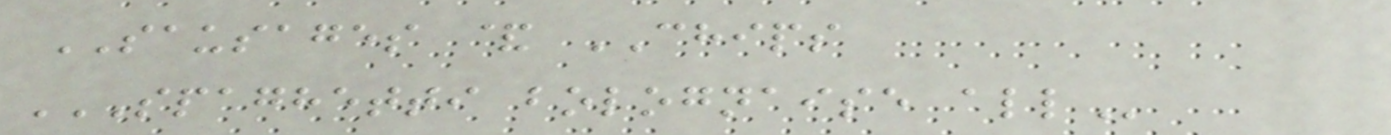SAUSAGES & CHIPS
SPAGHETTI BOLOGNAISE ALL
